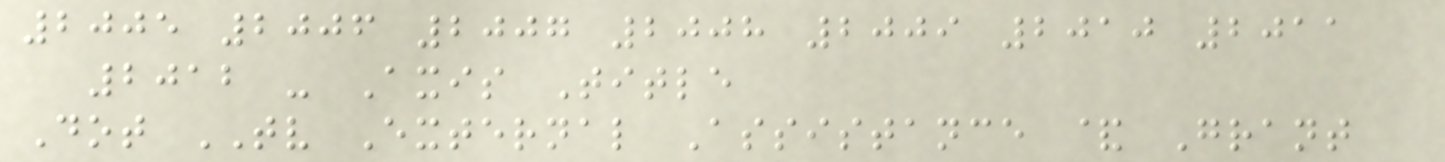2005 2006 2007 2008 2009 2010 2011
2012 - Axis Title
Dot TV External Assistance & Grant
